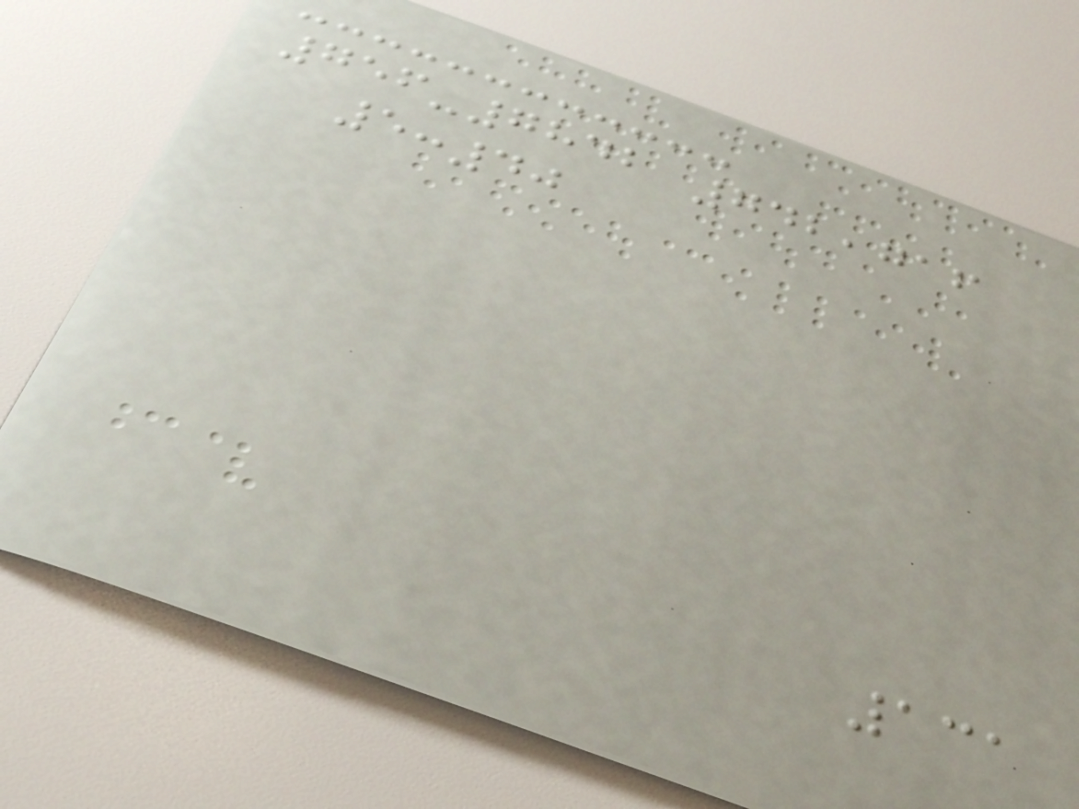756-7842 742,716
5:40
131
